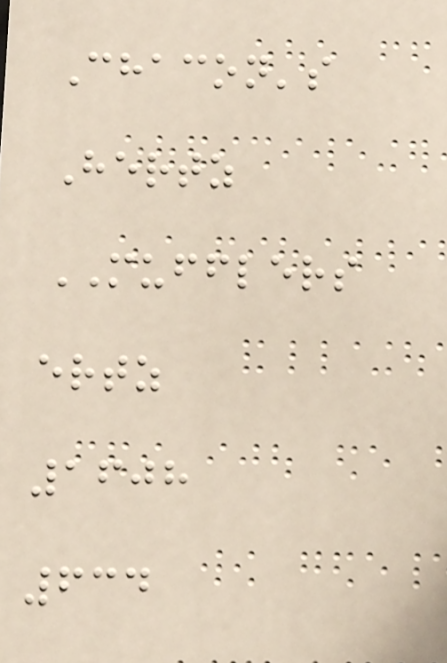Chacon's
Hertz
MUFFLERS
ertz
1608
634
